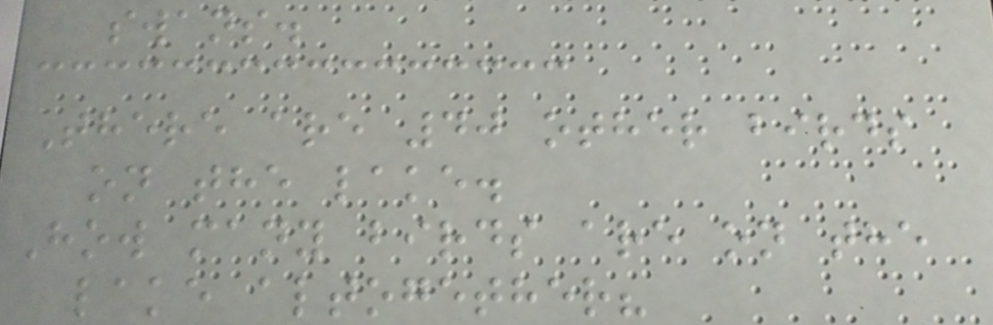swans.
There are 40 other birds
on the lake.
How many birds are on the
lake altogether?
